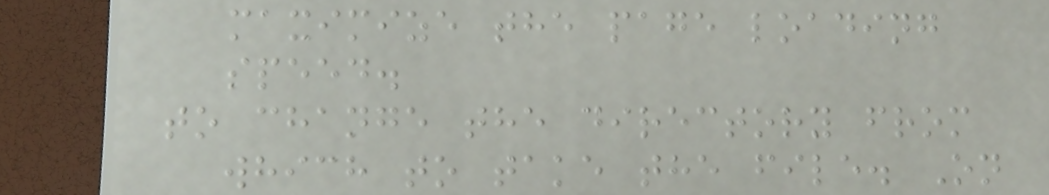maximize the page loading
speed.
to change the directory from
which to take the file. On
